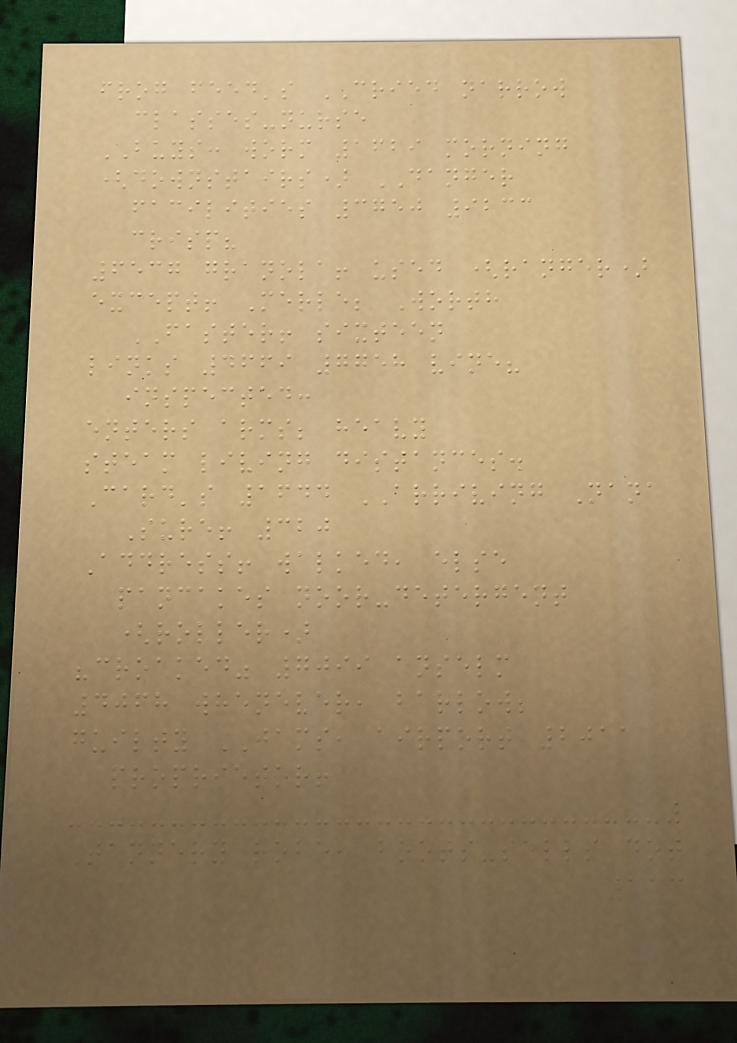frog feed's CRIED narrow
classes-nurse
BUYS: worm 1629 morning
(downstairs) DANGER
facilities 3750 9233
crisp?
6537 granola! used (ranger)
except! Merle; Worth
FASTER! sixteen
links 4669 7758 vine?
inspected:
enters arms; heavy
steam living distances.
Card's 1644 ARRIVING Nana
Sure! 320
Address! walked, else
pancakes noor-detergent
(roller)
"croaked" 7099 anselm
4068 whenever, barlow;
guilty JAMS, airport 2011
proprietor!
Tannery robe, boots-sells dot
113
